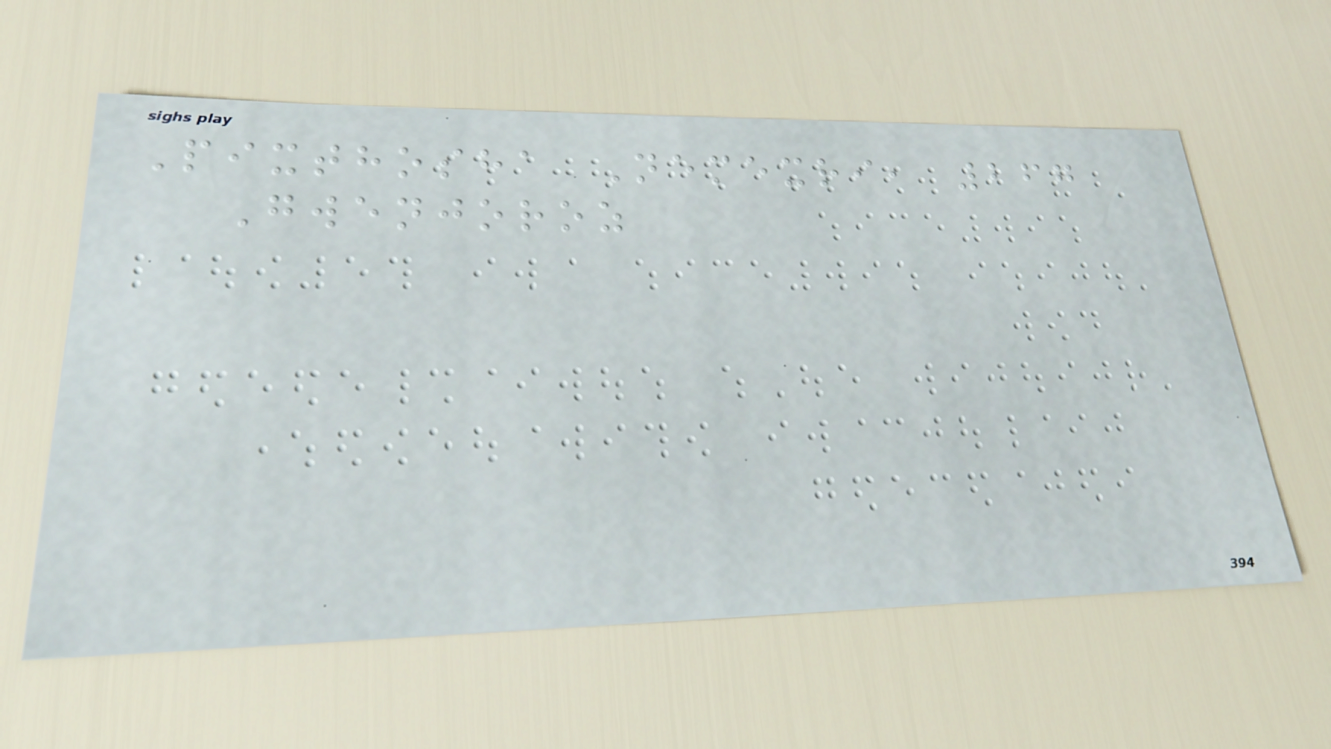Pixthosha Nemexri, 267
Gwenjoroz
